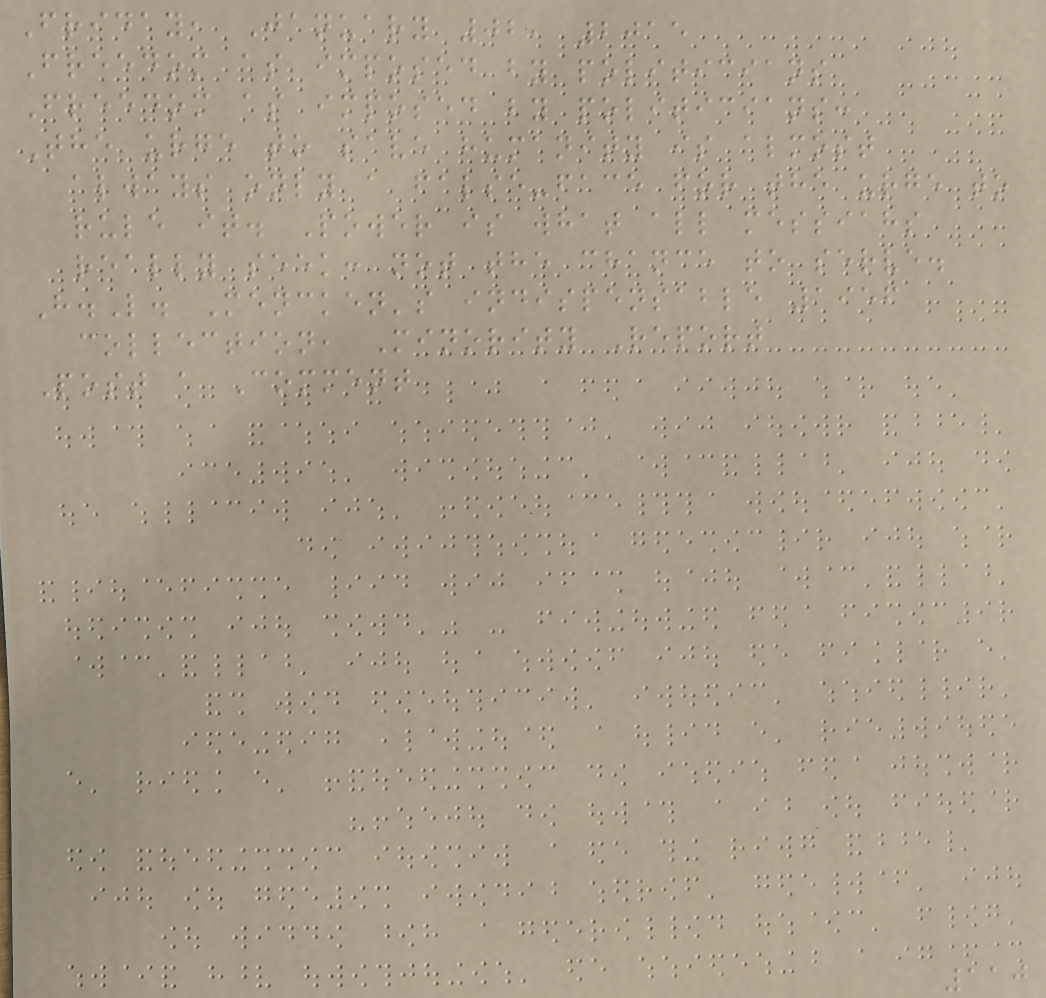Friday, January 02, 2015
Freedom as imposed by politicians
Freedom as imposed by politicians:
The urge to save humanity is almost
always only a false-face for the urge to
rule it. Power is what all messiahs
really seek: not the chance to serve.
H.L. Mencken's indispensable 1956
collection, Minority Report
Post a Comment
110
